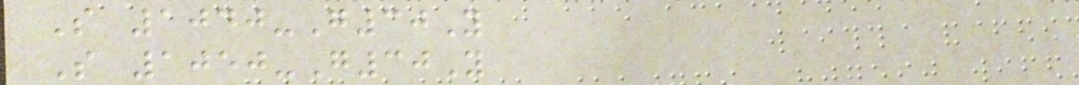S 1040-G30Y
S 1050-G30Y
